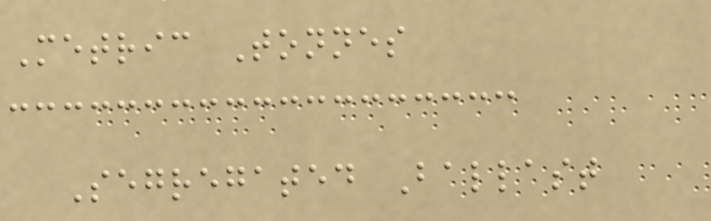Metric Tonnes
Segregated Ballast
